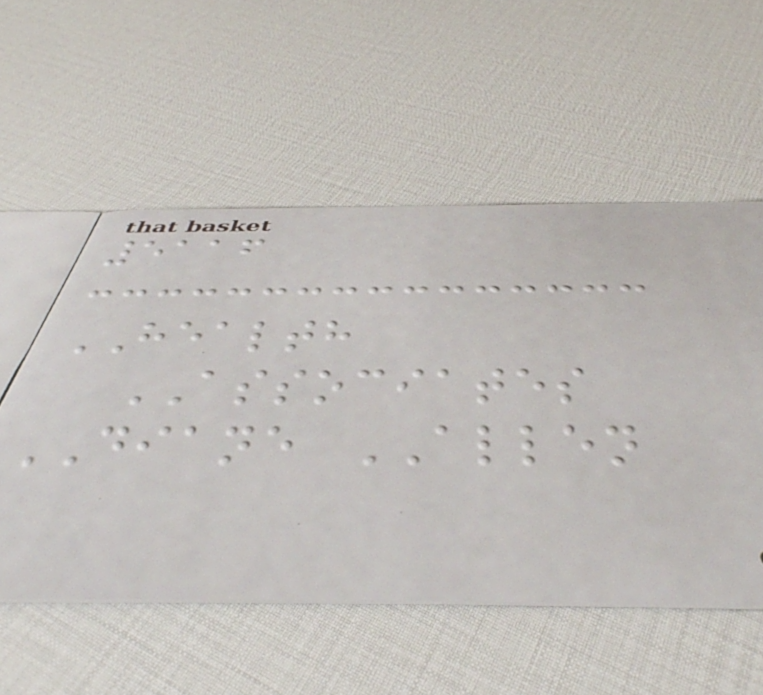5116
HEALTH
ASSOCIATES
DIANE ALLEN
